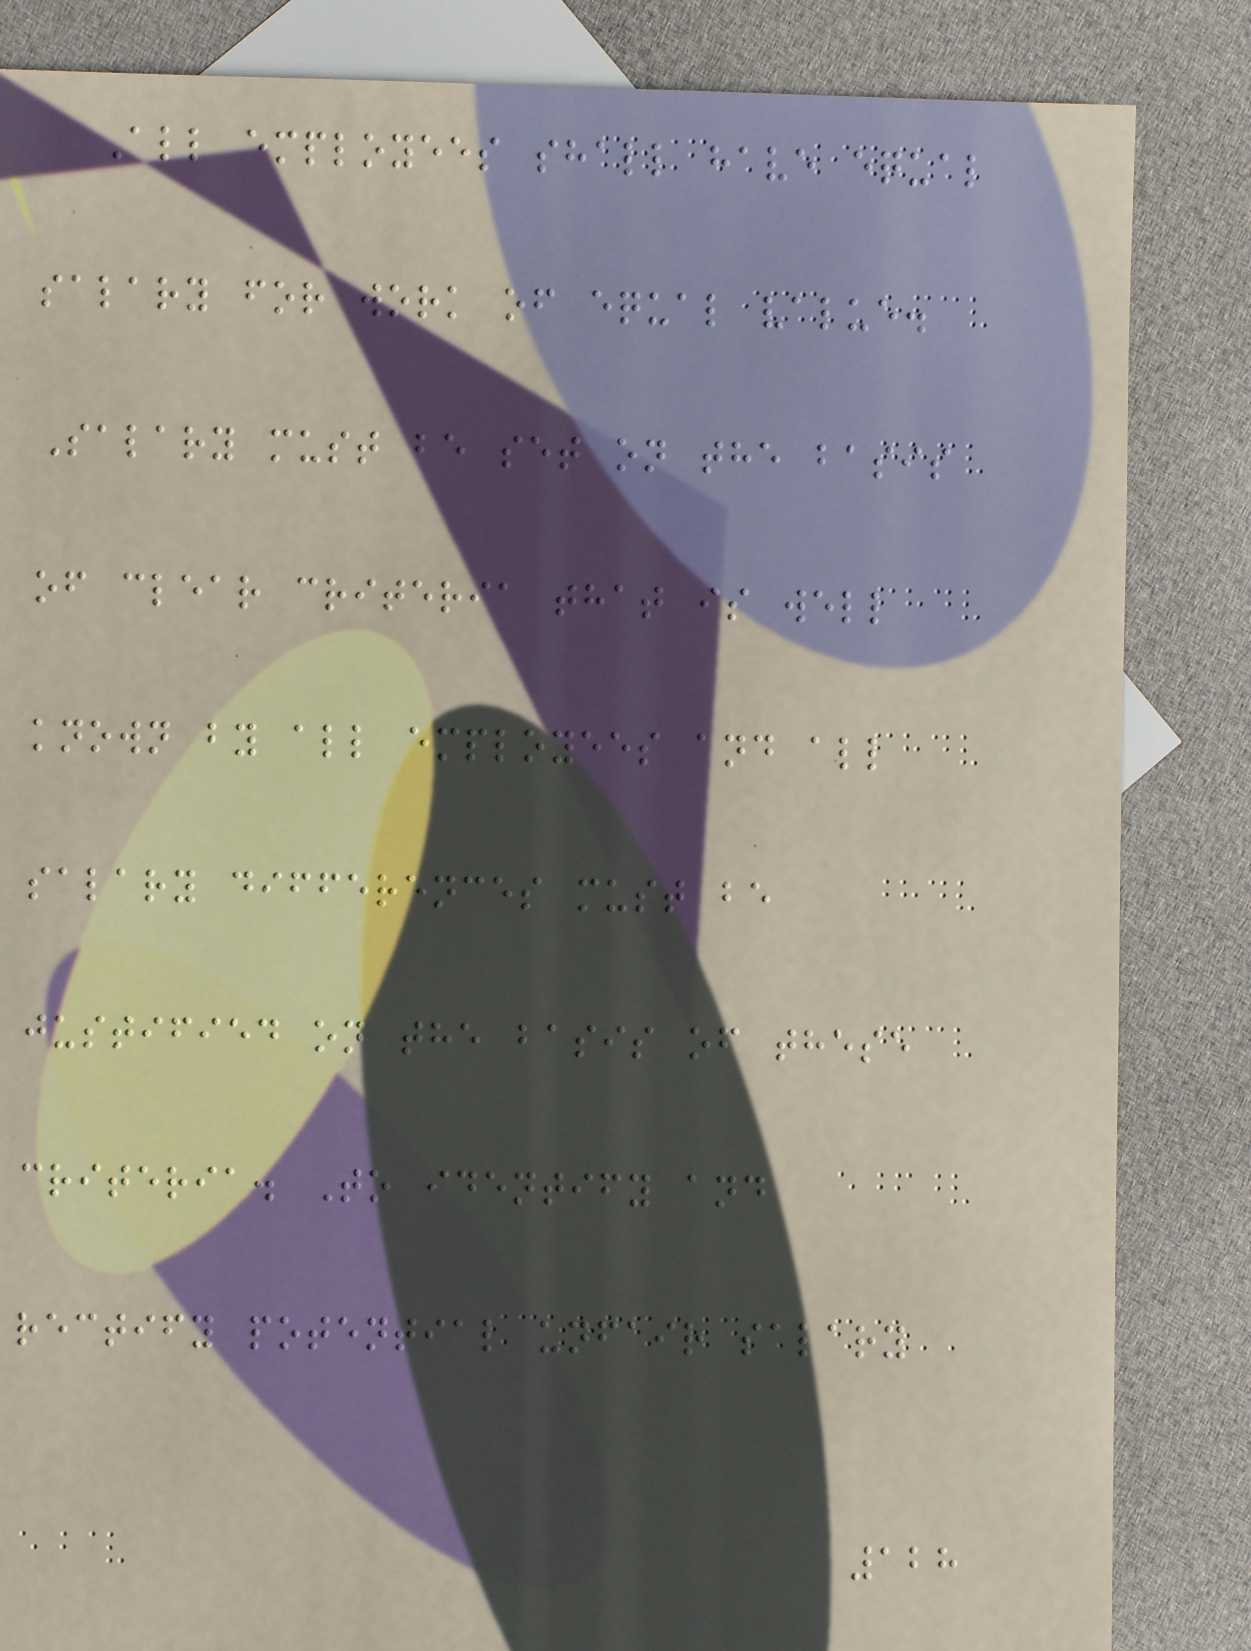All employees shall have equal
salary for work of equal value.
Salary must be set on the basis
of clear criteria that is well
known by all employees and all
salary differences must be
justified on the basis of these
criteria. To identify and
rectify potential unfair salary
128
